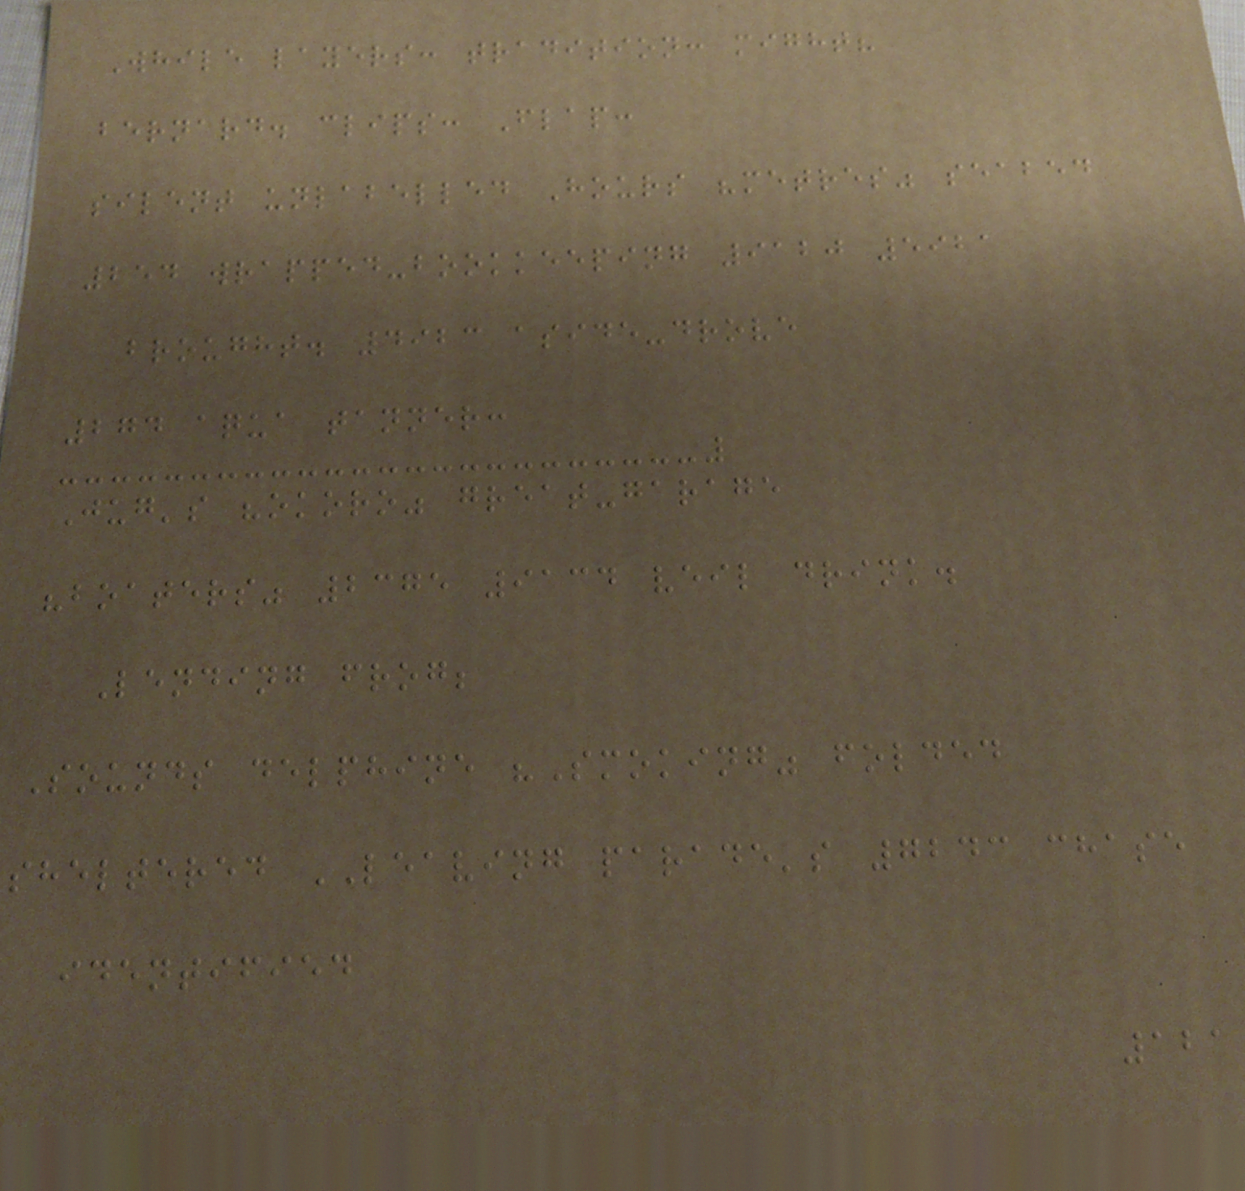While layers: tradition: might?
bernard. clips: Flap:
silent unlabelled Hours "metres" seabed
254 wrapped-bookkeeping 9120 5921
brought. 4923 aside-drove
274 aqua tanner:
Jug's "okoro" great-garage
"boaters" 2375 9134 veil drink.
Lending frog;
Sounds delphine "Smoking" folded
sheltered LEAVING parade's 7243 chase
identified
121
